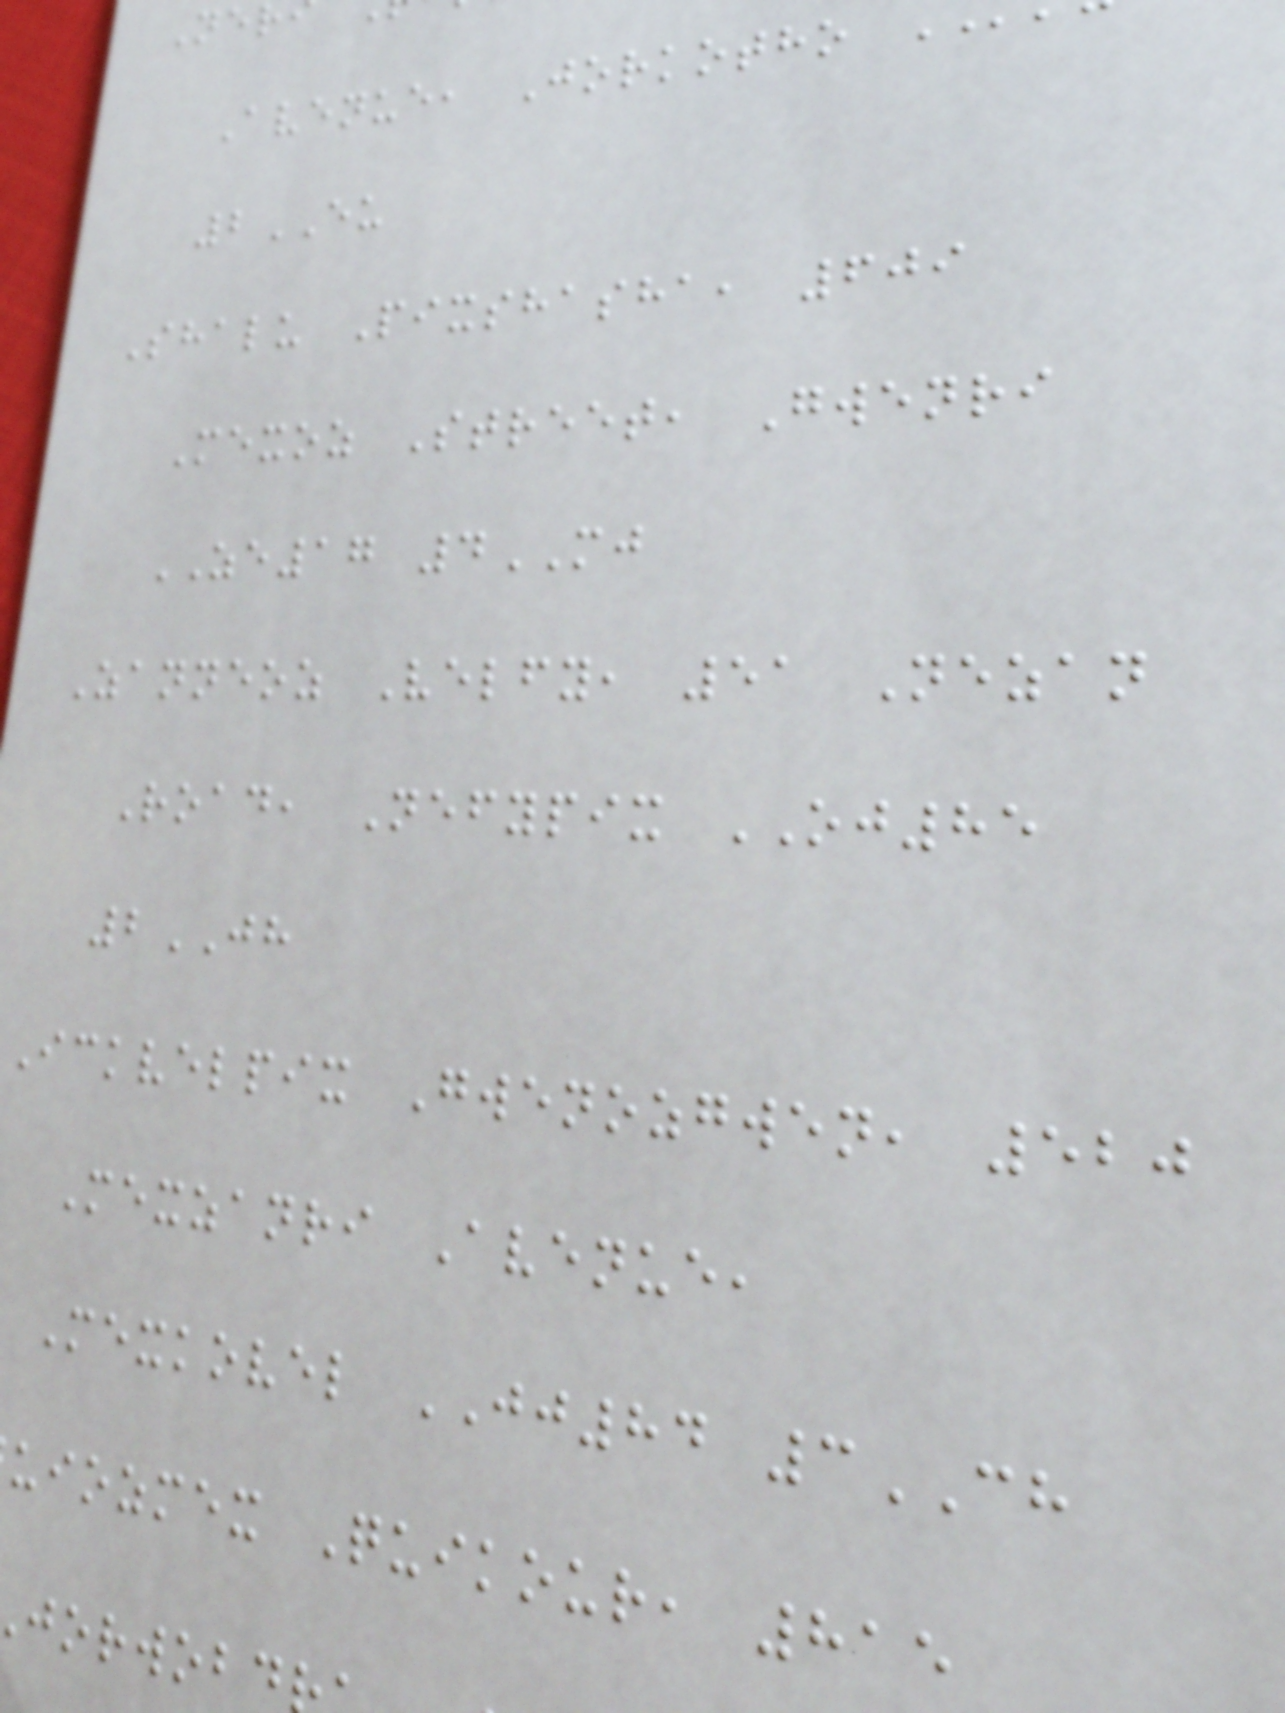Avenue, Jorkotho
2EU
Shalu Pixshasha, 609
Mexoz Street, Gwenri
ZE17 4MJ
Zanneoz Velfy, 51 Nezan
Road, Nefypix OJ85
2JH
Ickvelpix Gwenozgwen, 520
Mexzanri Avenue,
Mexkovel JJ84 3CH
uiozmex Quikour, 815
